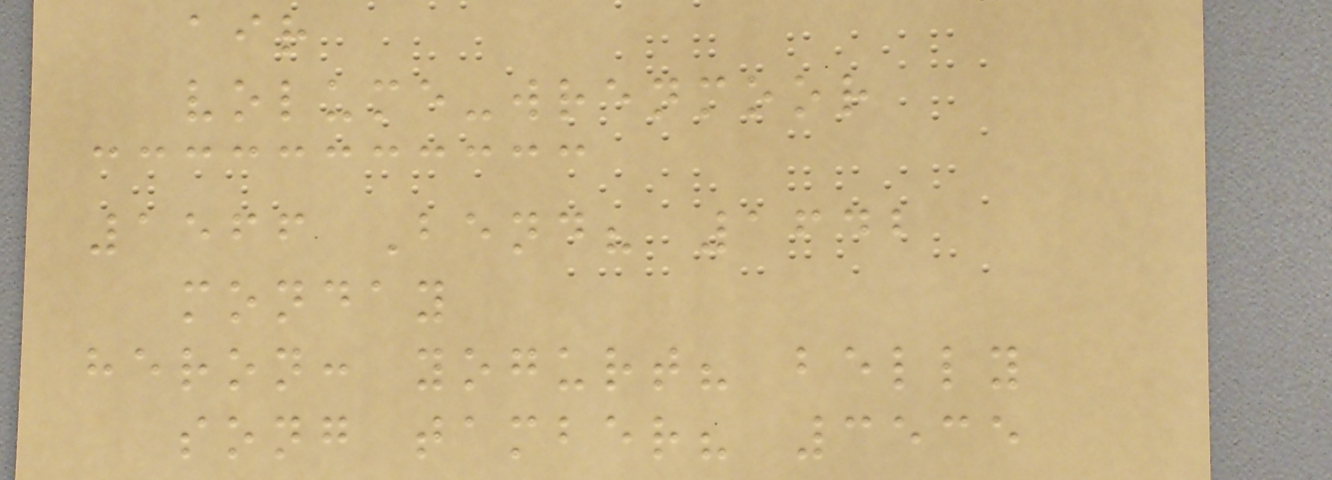air
volume-wrenmoor
1566 Bend? 1642
monday
heron: yogurt? belly
song tamber? 3535
